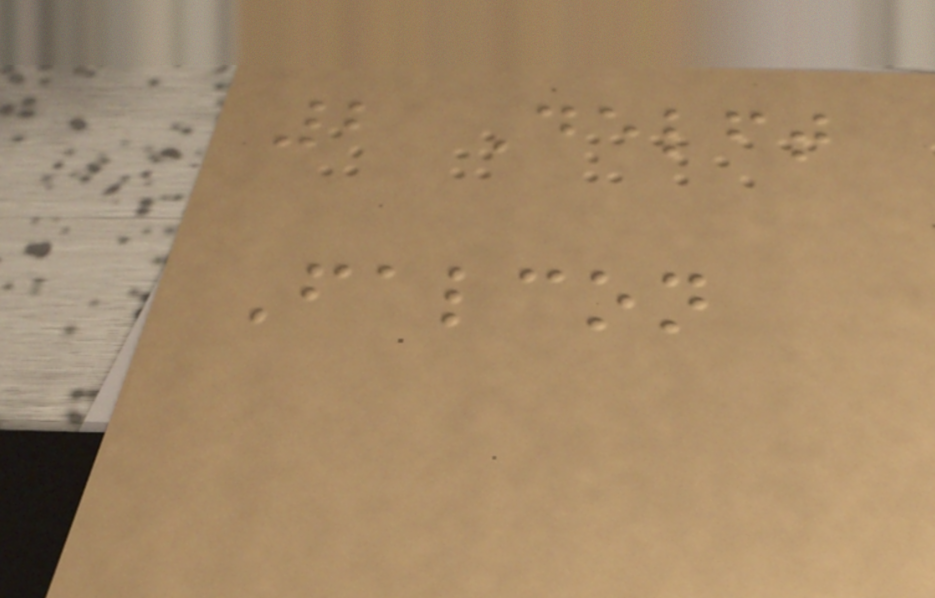2 Delft
Falcon
